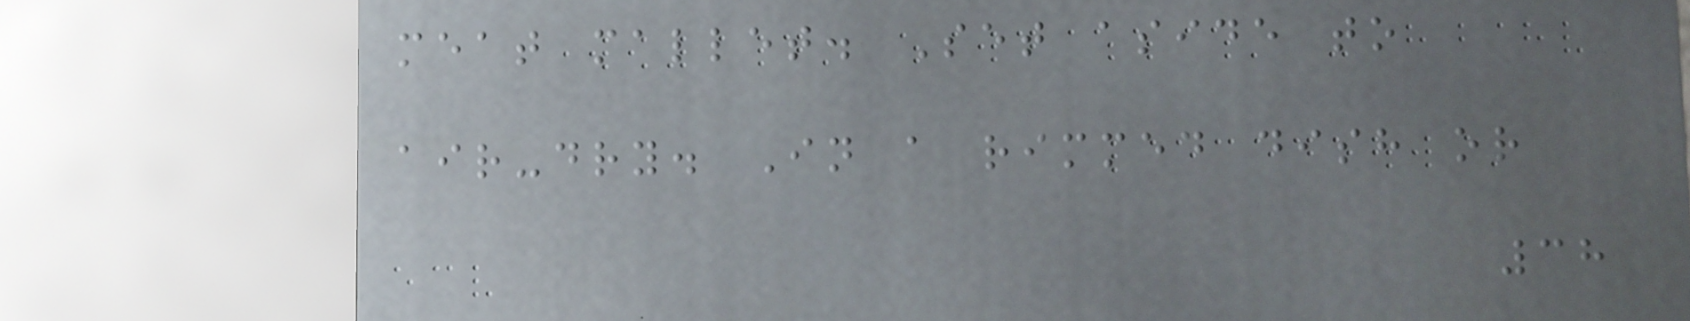meat mallet. Set aside to
air-dry. In a rimmed dish or
38
